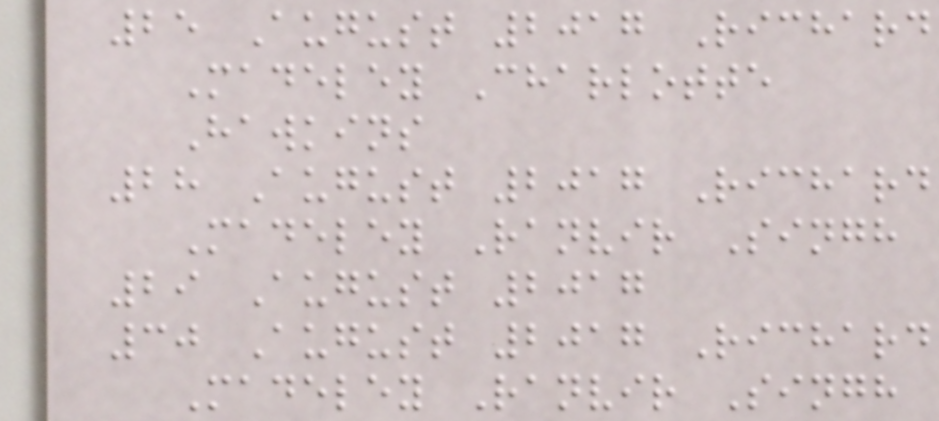25 August 2017 Richard
Madeley Charlotte
Hawkins
28 August 2017 Richard
Madeley Ranvir Singh
29 August 2017
30 August 2017 Richard
Madeley Ranvir Singh
